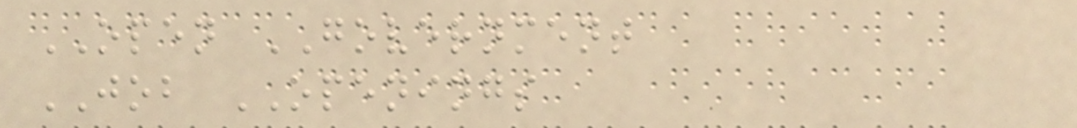OPEN GOVERNMENT
JOB OPENINGS
